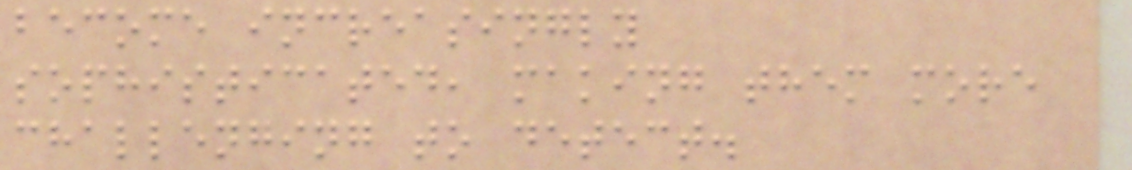become increasingly
sophisticated, making them more
challenging to detect.
